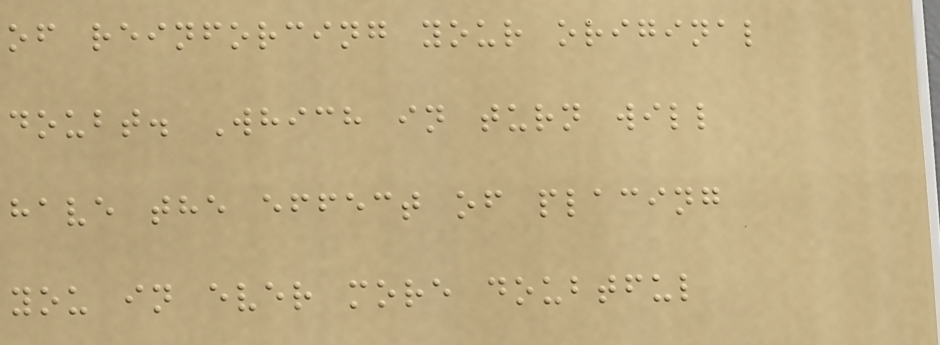of reinforcing your original
doubt. Which in turn will
have the effect of placing
you in ever more doubtful
